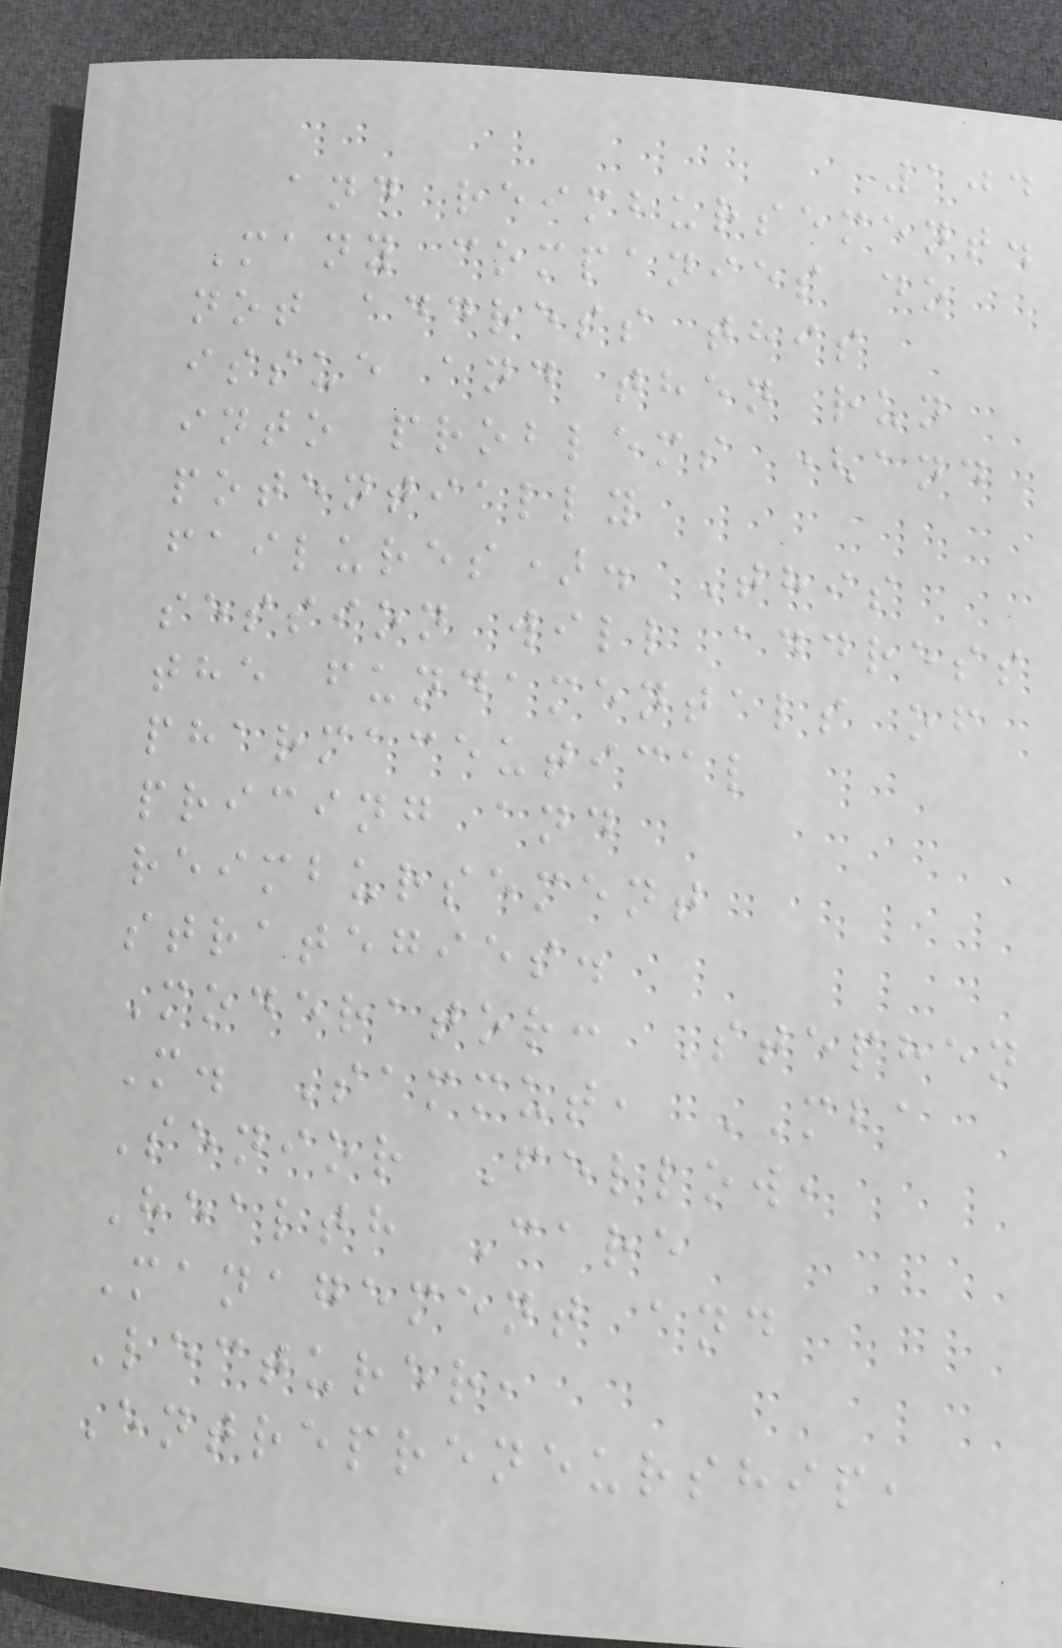104
and reimbursement.
Many companies do
not address this
issue and then run
into problems (and
potentially
failures). This
session will address
the fundamentals of
pharmaceutical
pricing and
reimbursement
strategies.
Moderator: Stephen
M. Sammut, MBA
Senior Fellow,
Health Care
Management and
Lecturer,
Entrepreneurship,
